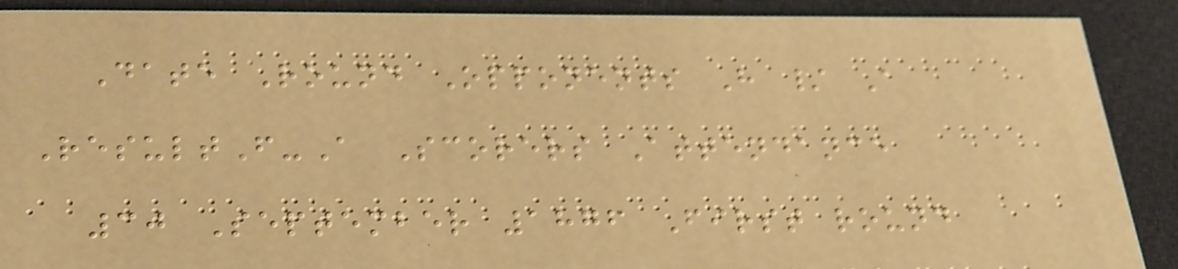Date Round Opponents H / A
ResultF-A Scorers Attendance
30 September 1876 First round
